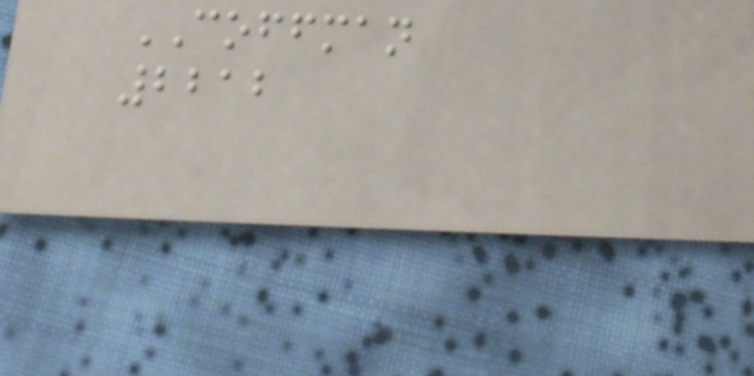COFFMAN
2212
